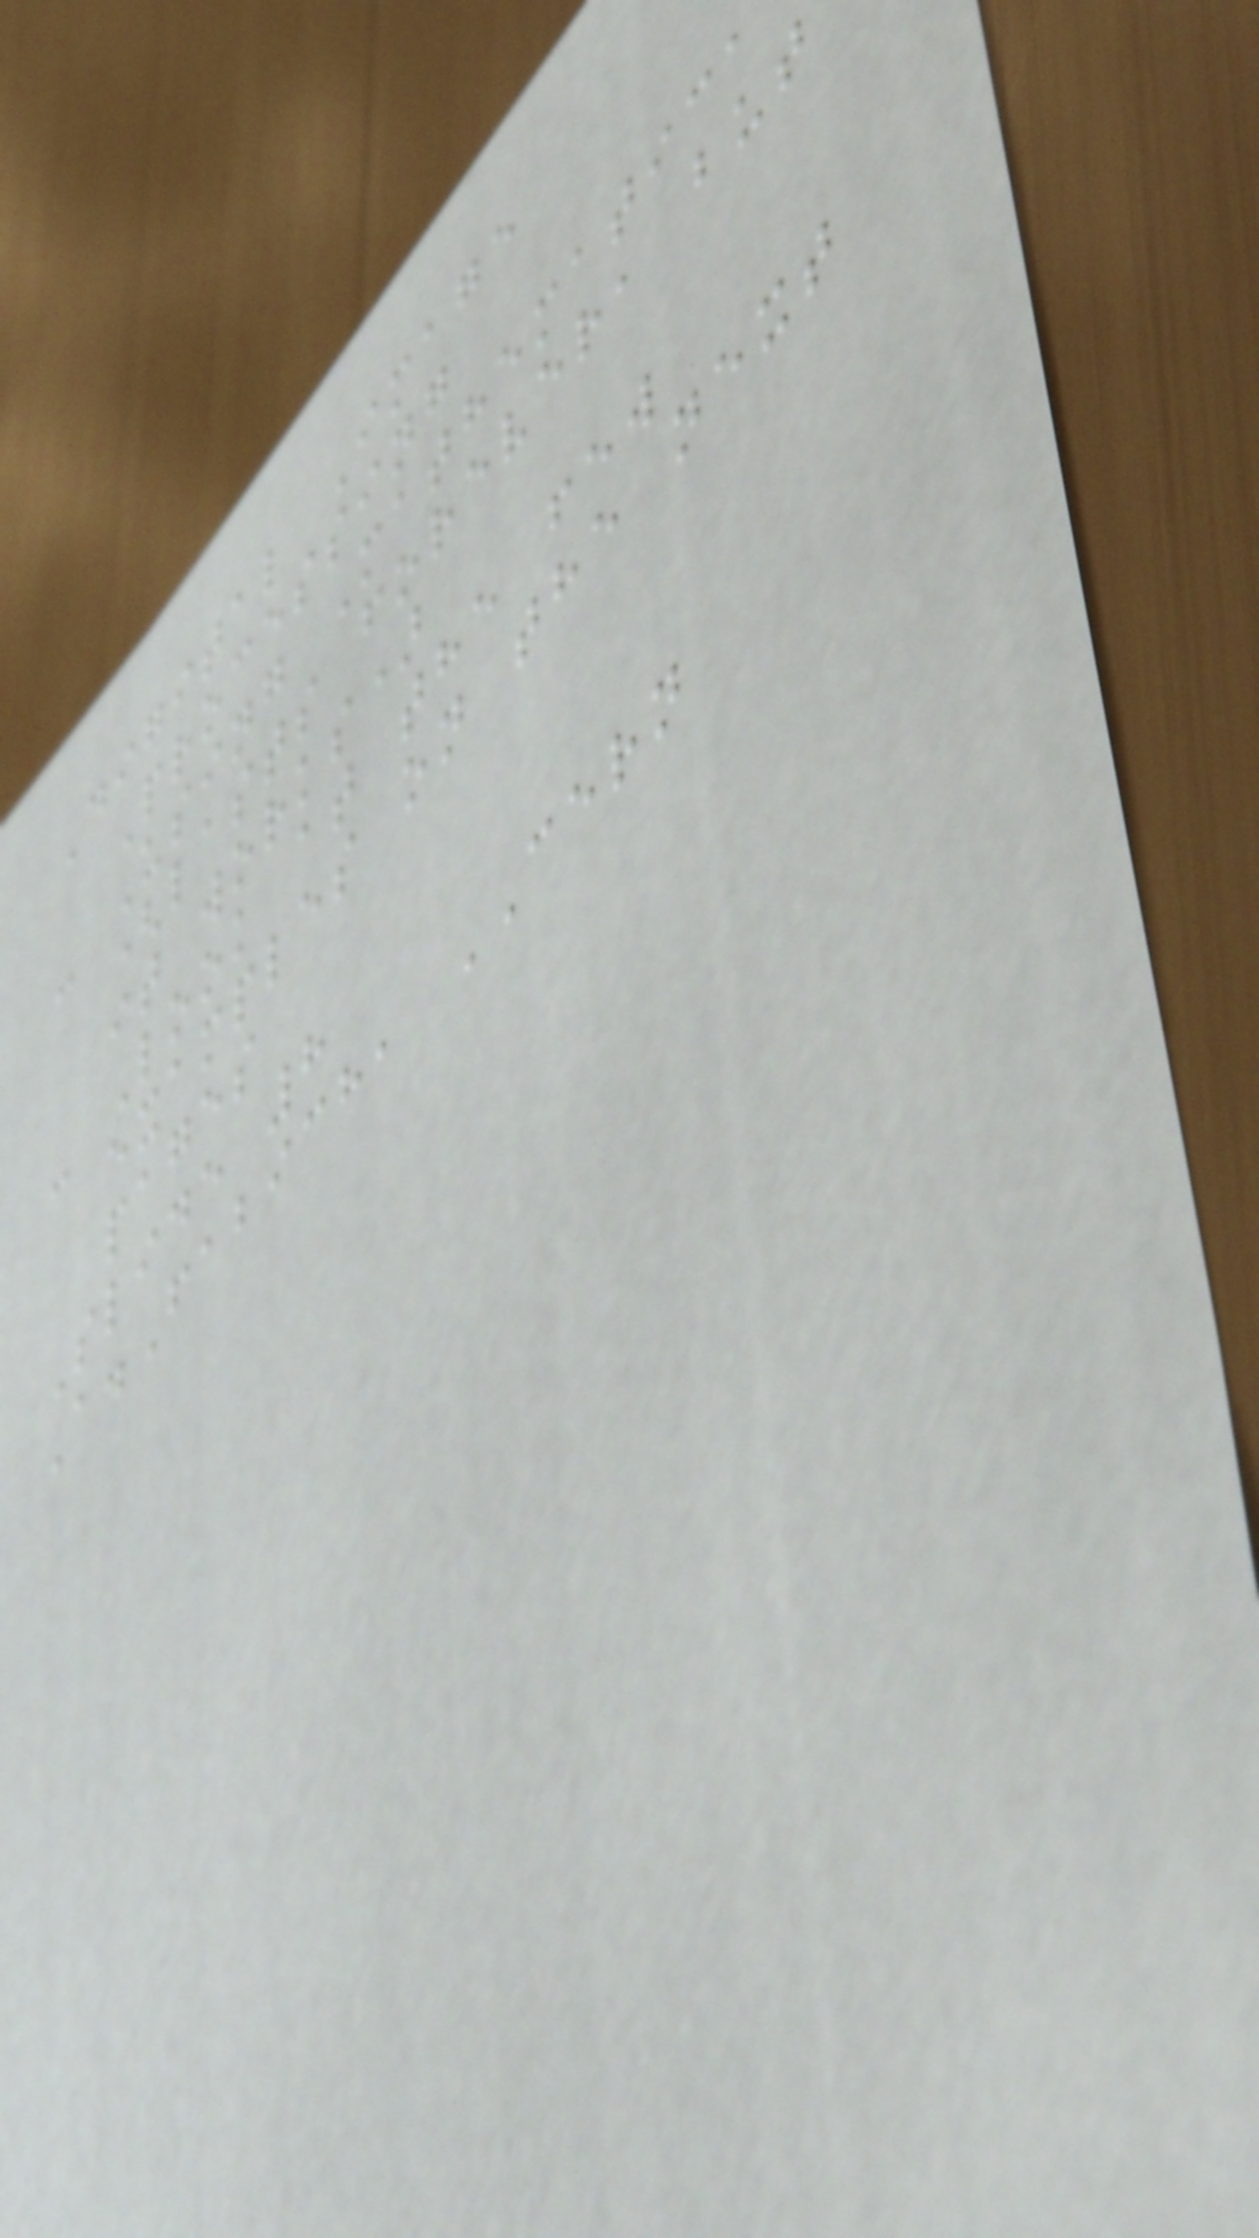Digital Image
Processing
- Using Mathematica
(lasts forever, but
it works)
- Look at the few
examples on the next
pages
Slide 8
A.Fabich, CERN
